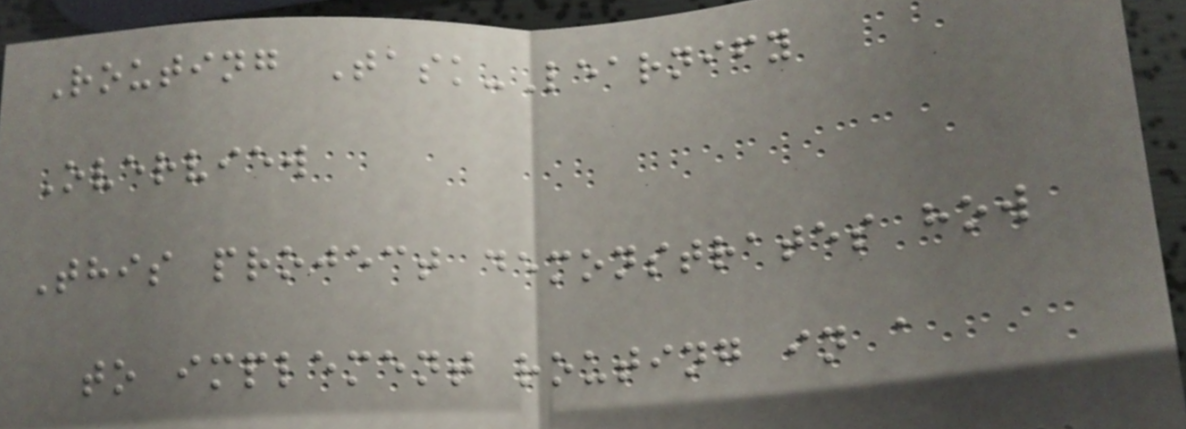Routing Task-Learnify
Overview
This project demonstrates how
to implement routing in a
